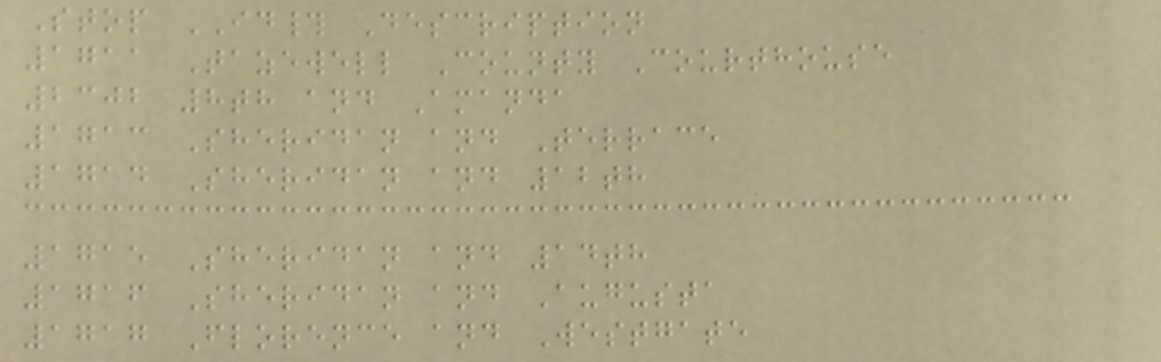Stop ID# Description
1711 Tazewell County Courthouse
2302 8th and Amanda
1713 Sheridan and Terrace
1714 Sheridan and 12th
1715 Sheridan and 14th
1716 Sheridan and Augusta
1717 Florence and Westgate
